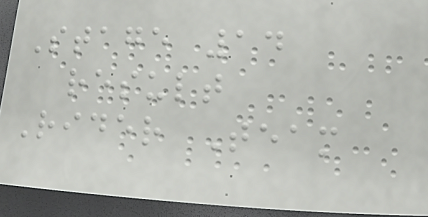Stage 14
result
Rider Team
